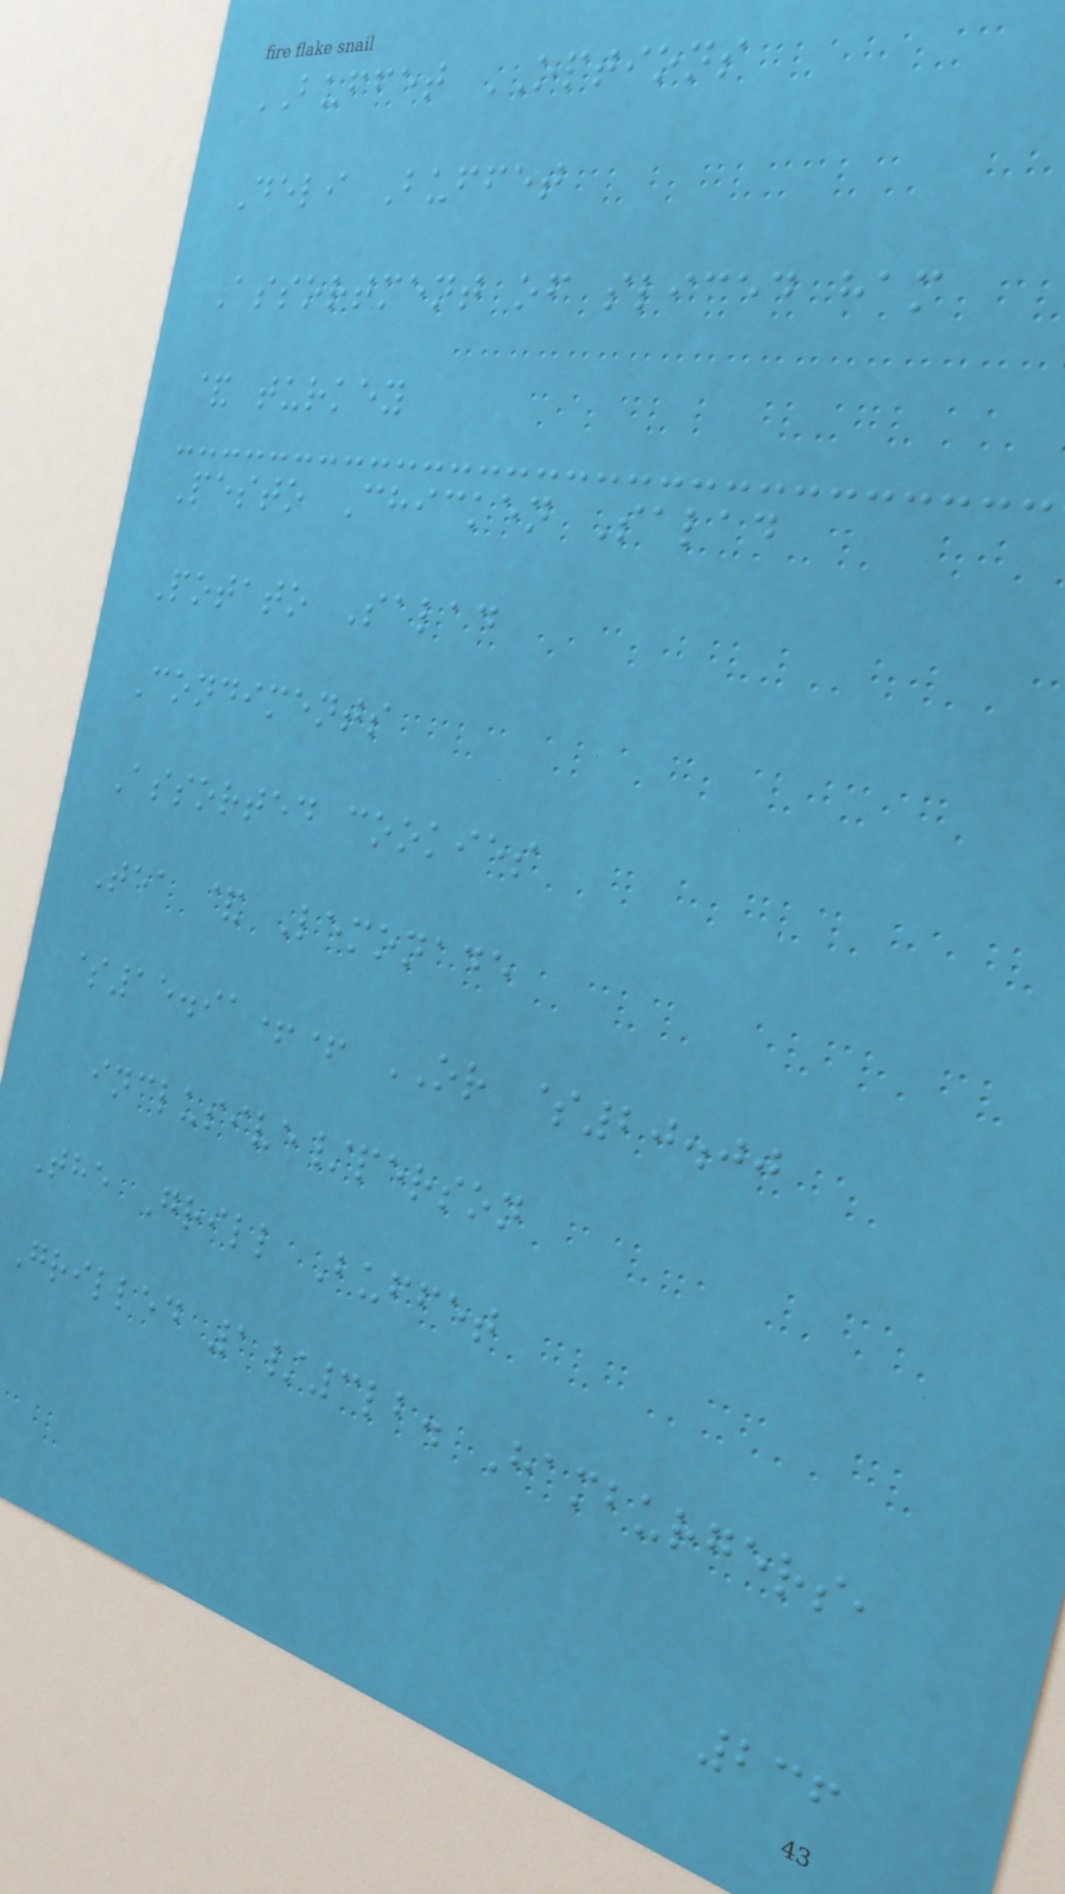BUFFET OPTIONS
Deli Buffet
Assortment of sliced ham
& turkey
Pesto Chicken Salad
Potato Salad
Condiments
Assorted cookies
Tea & Lemonade
$15.91++ OR $20.00
inclusive/person
The Grill Buffet
Grilled 1/3lb. Hamburgers,
236
